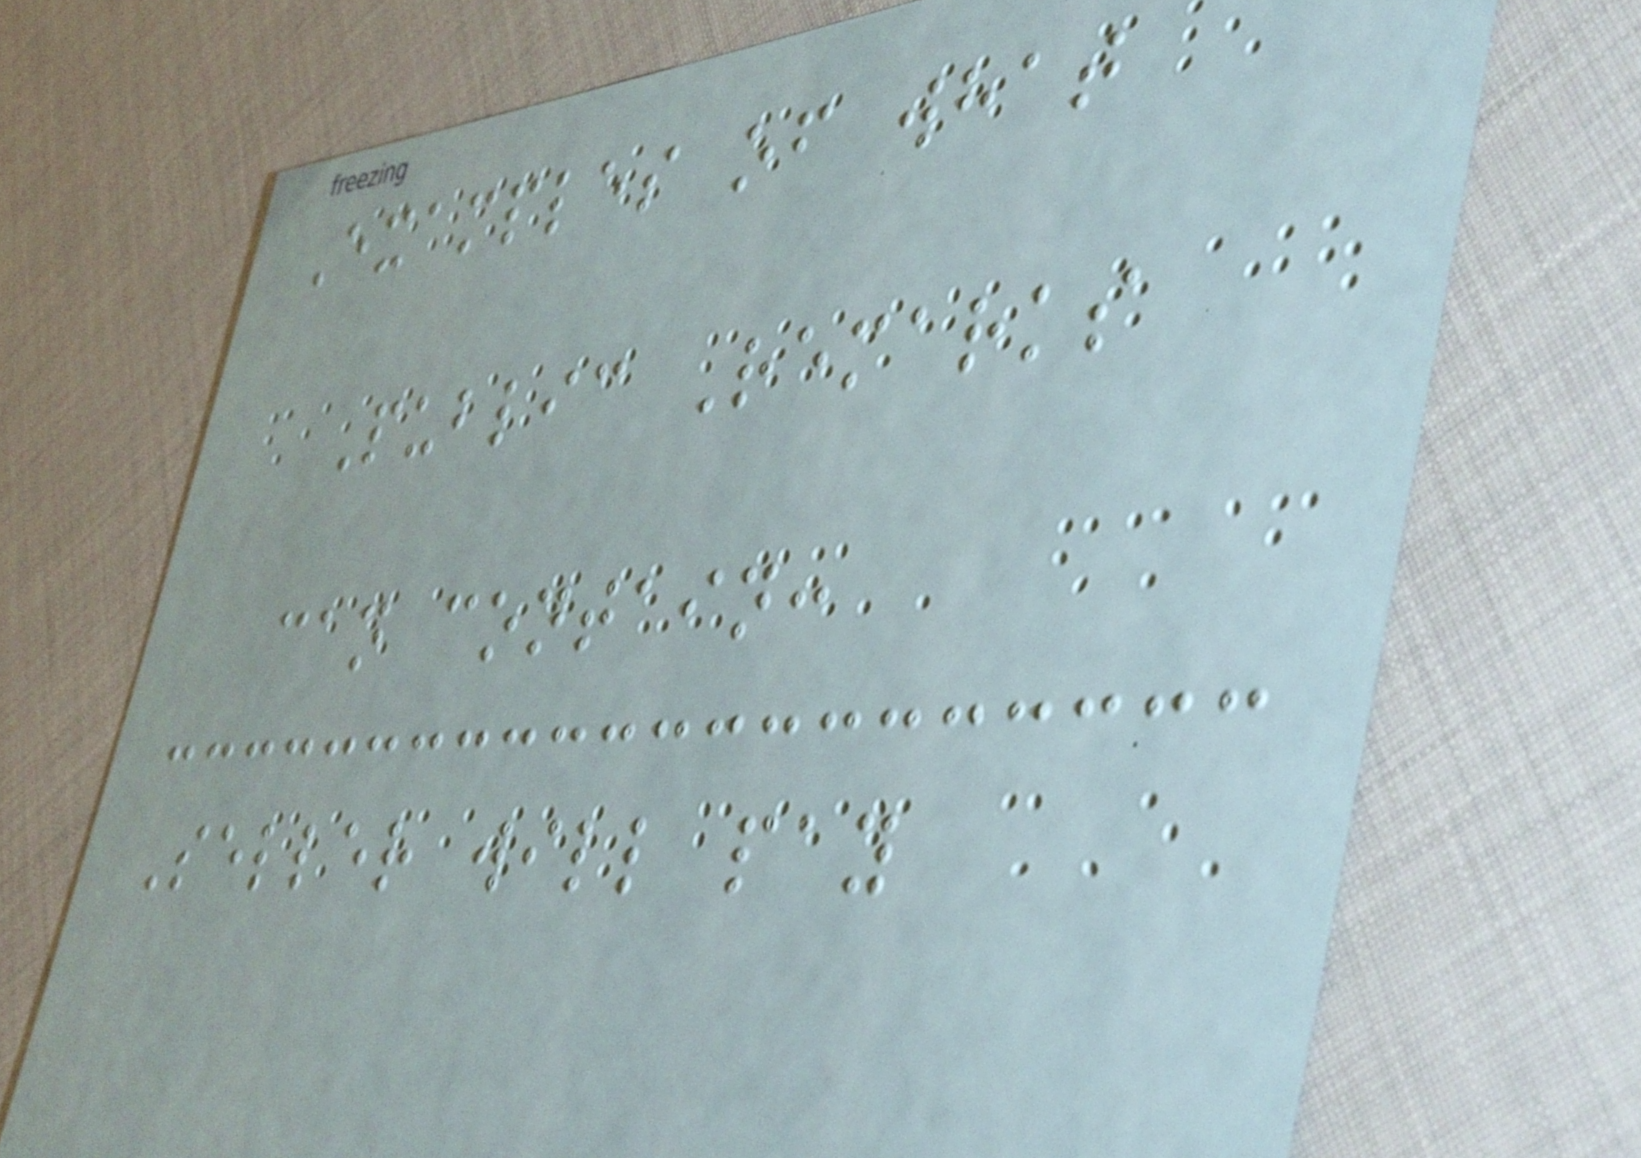Examples of what
Public Remarks
can contain:
Seller will pay
